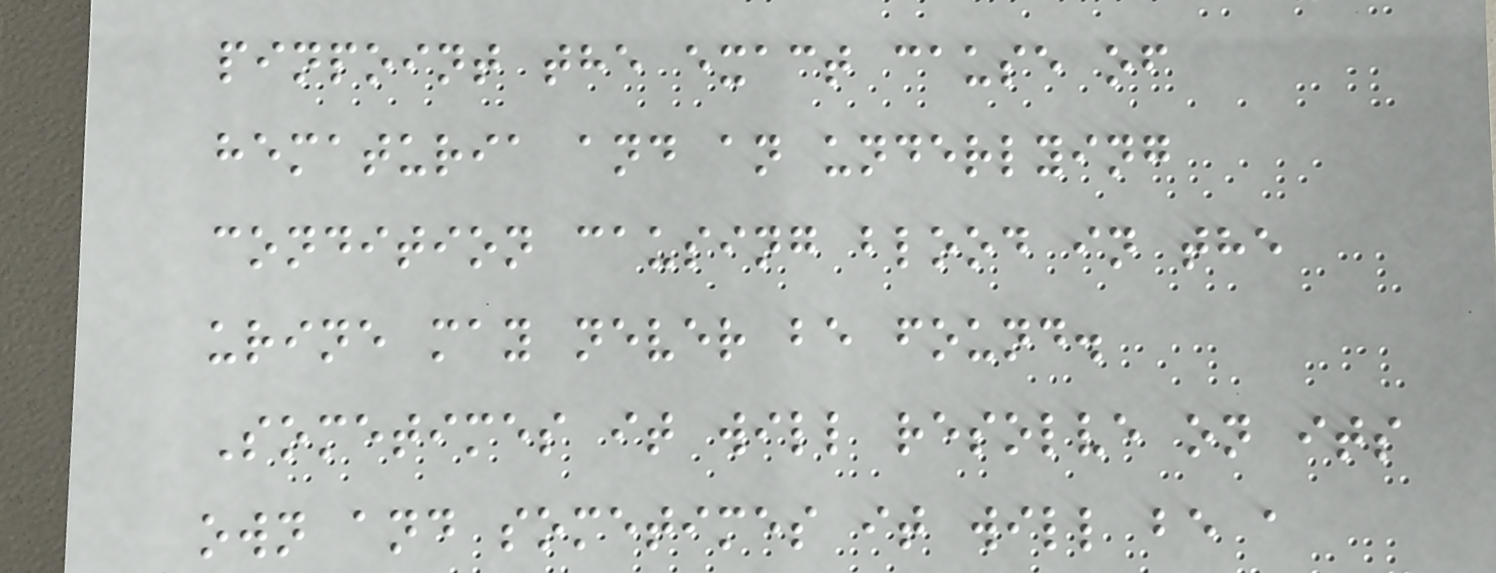pinpoint the exact cause of
hematuria and an underlying
condition causing blood in the
urine may never be found.
Sometimes it will resolve on its
own and sometimes it will be a
